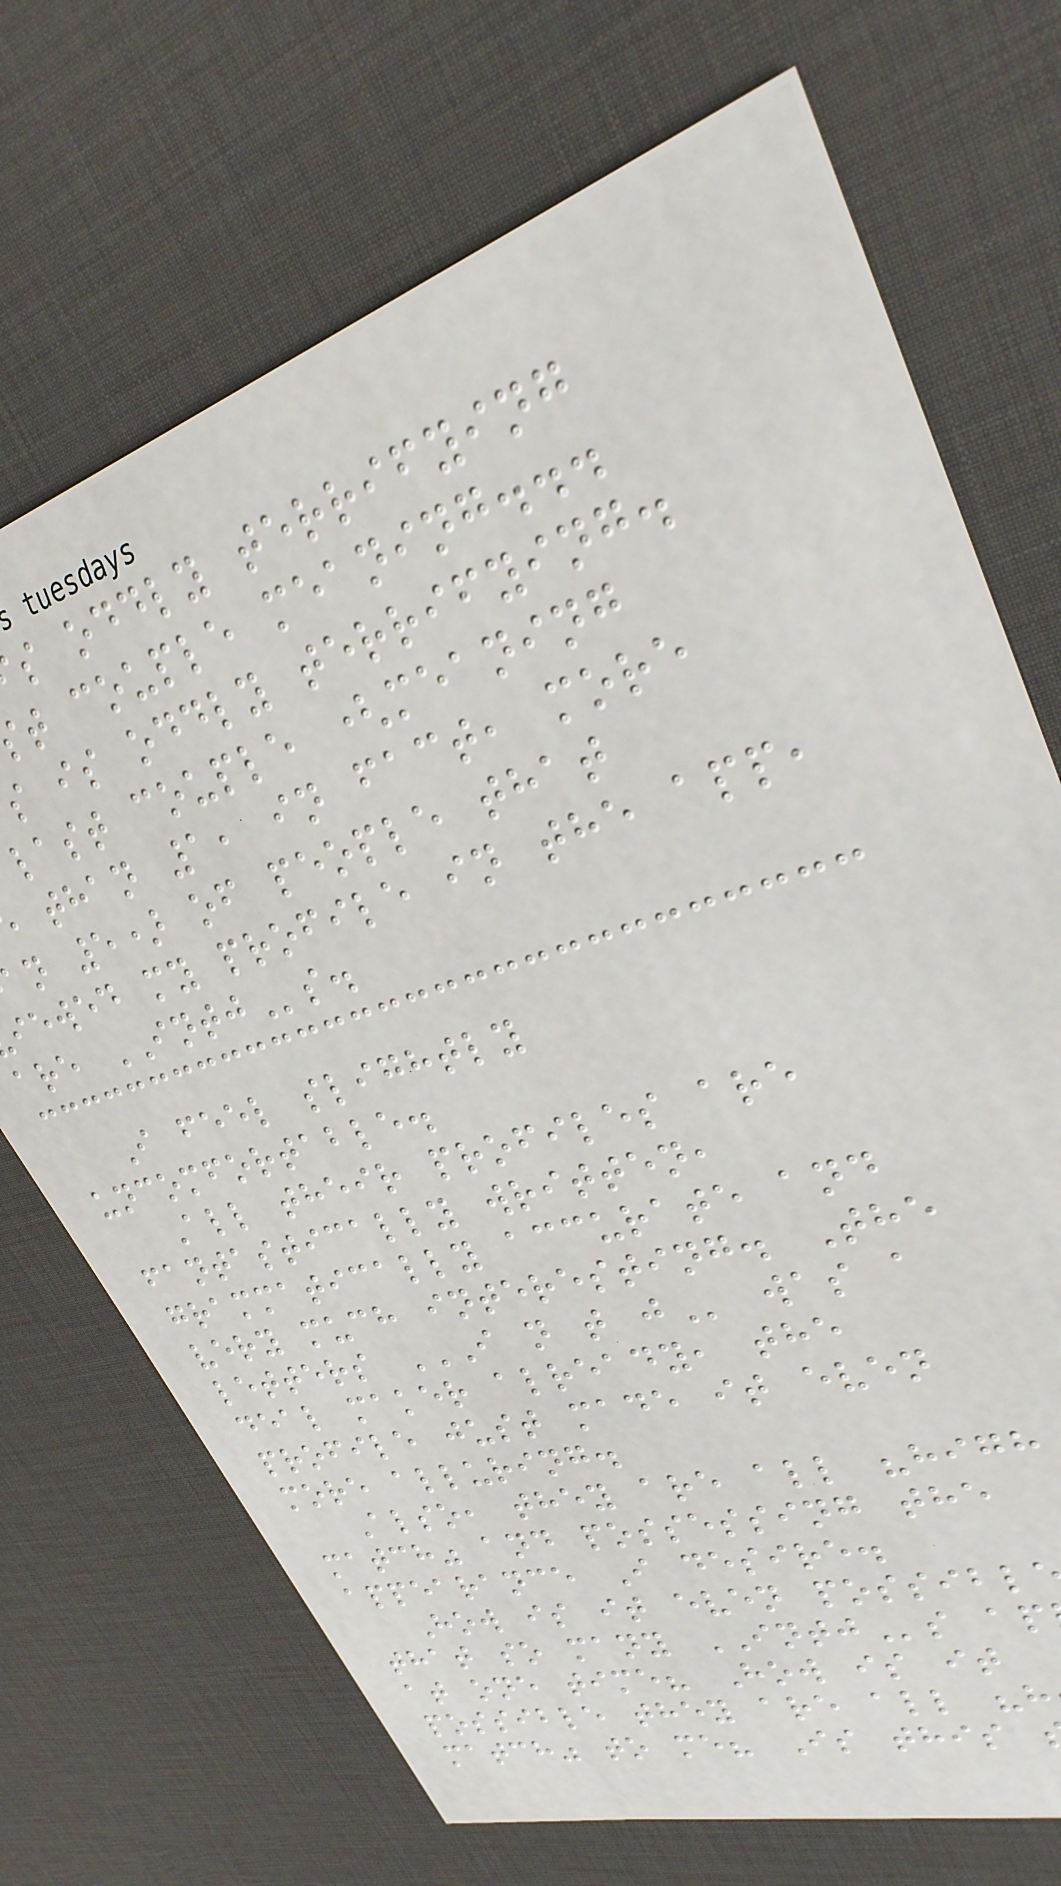s oddly terrifying
t couple meaning...
s is oddly terrifying.
last couple (meaning
than 1, in fact, more
n 5) of people that
iewed my profile in the app,
are INTJs.
I feel slightly
uncomfortable.
All their profiles are
fantastically written,
grammatically accurate and
very much interesting. The
letters I N T J was a
deal maker already, the
profile just made it even
more alluring.
Also, they are all "high
match" and possessing the
appearance I desire.
How is it even possibl
that so many INTJs ap
at one time? How is it
possible they are all "h
match" to me? Is this
